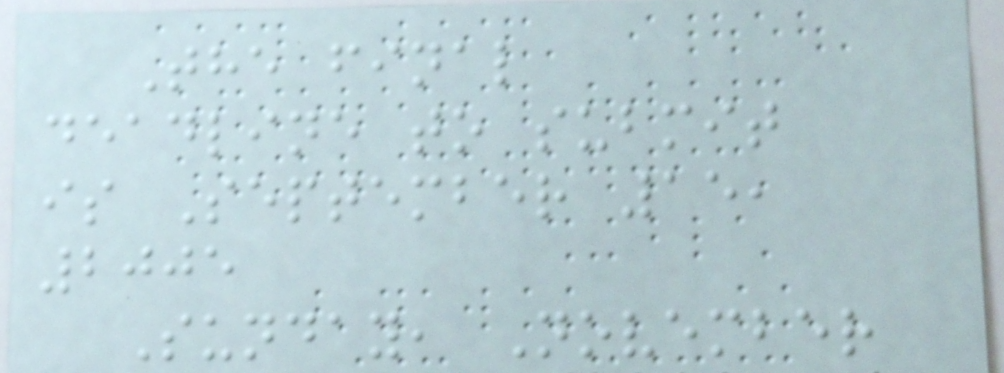The final
deadline to submit
is September 15,
2005
Sunday, November
